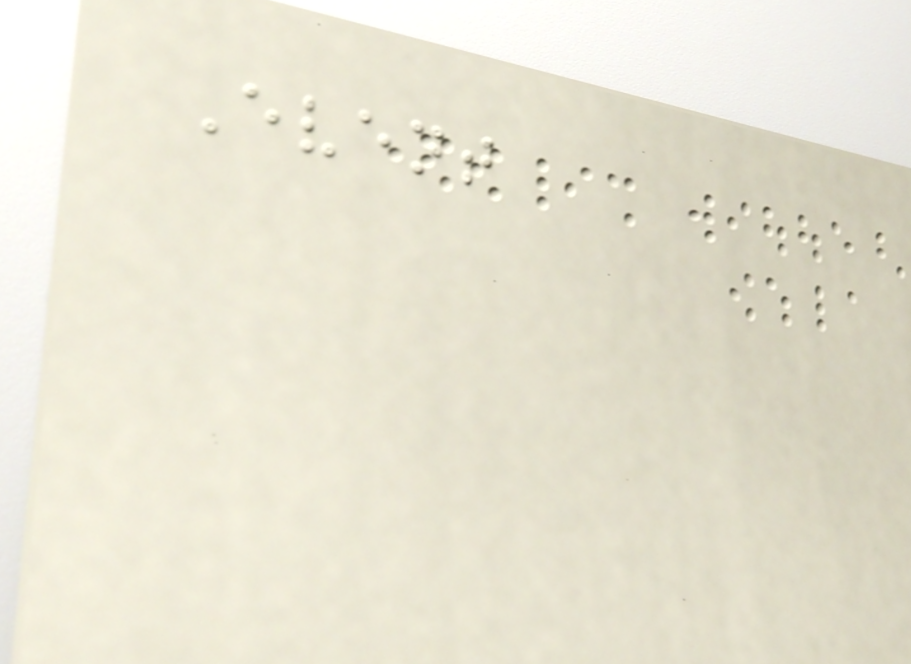Event
